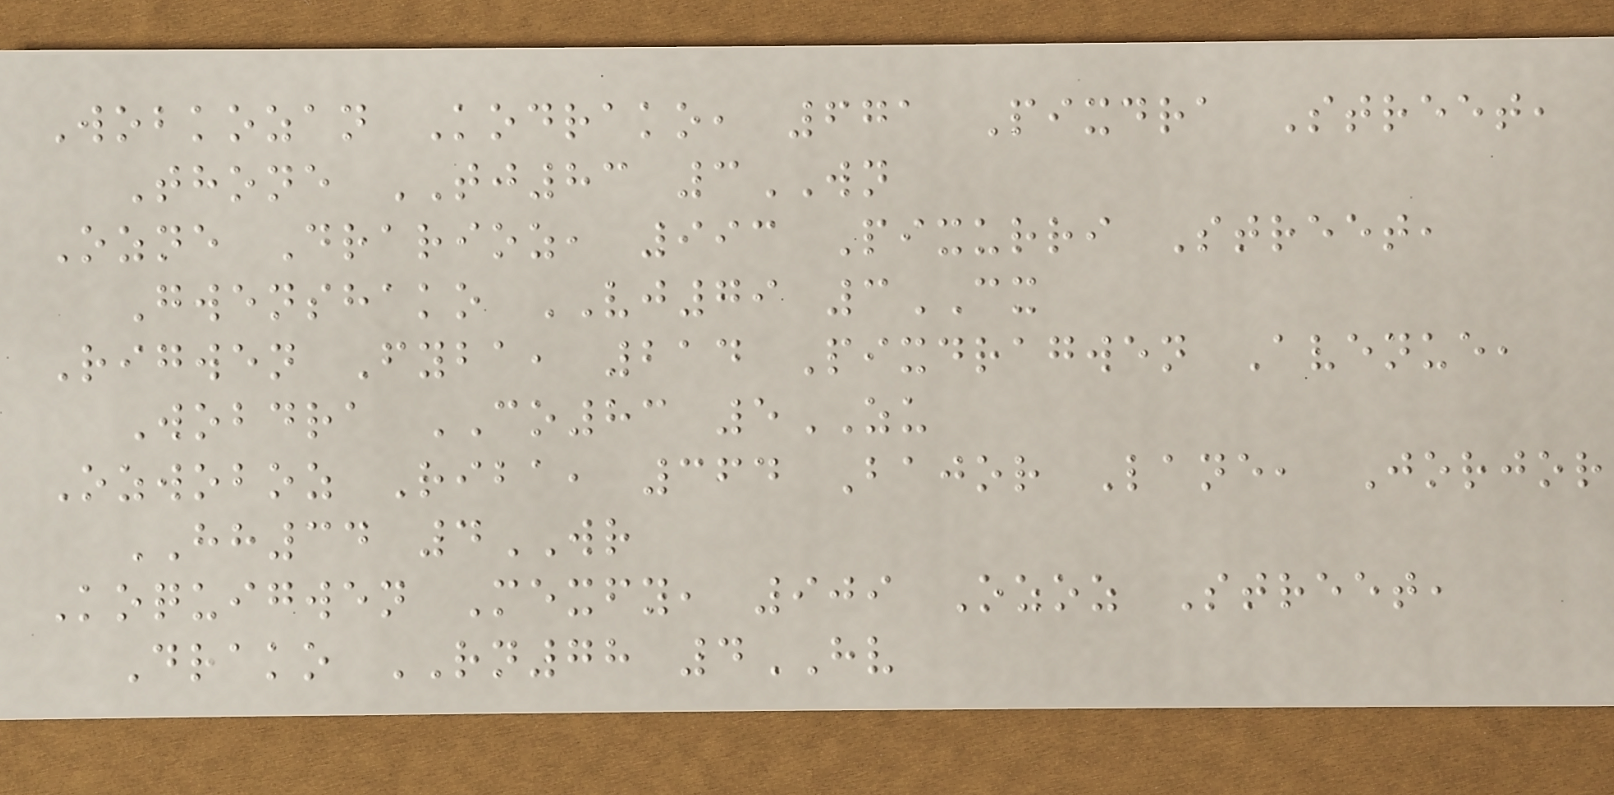Wobkozan Kodrako, 671 Pixdra Street,
Thone TJ83 3WN
Ozne Drarioz, 993 Pixurri Street,
Gwenshako VJ79 3CX
Rigwen Fyba, 214 Pixdragwen Avenue,
Wobdra CO83 5ZU
Ozwoboz Riba, 364 Bajor Lane, Jorjor
HH34 4WR
Koquigwen Mexfy, 909 Ozoz Street,
Drako RN78 4HV
